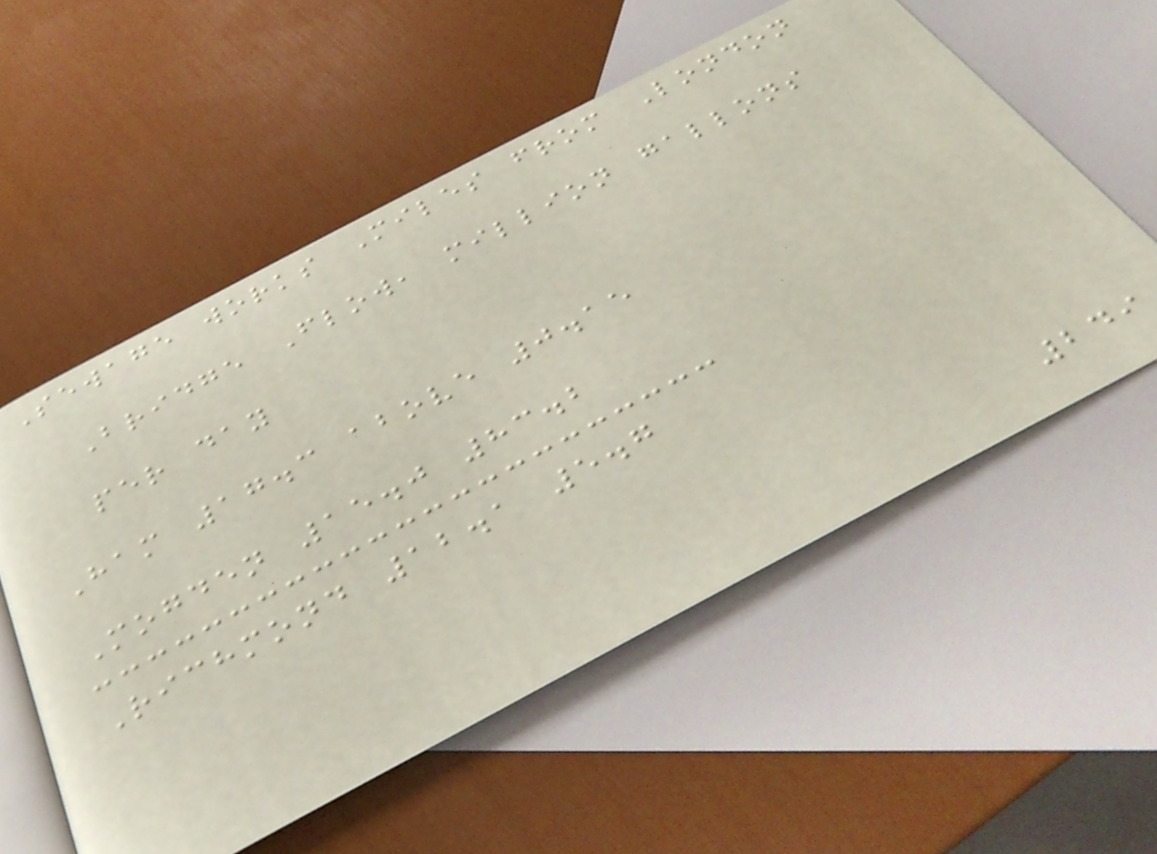Sewage works Miles from London
Bridge Flow, million gallons
per day
Ham 17.3 above 0.15
Mogden 15.0 83.2
Richmond 12.1 5.7
249
